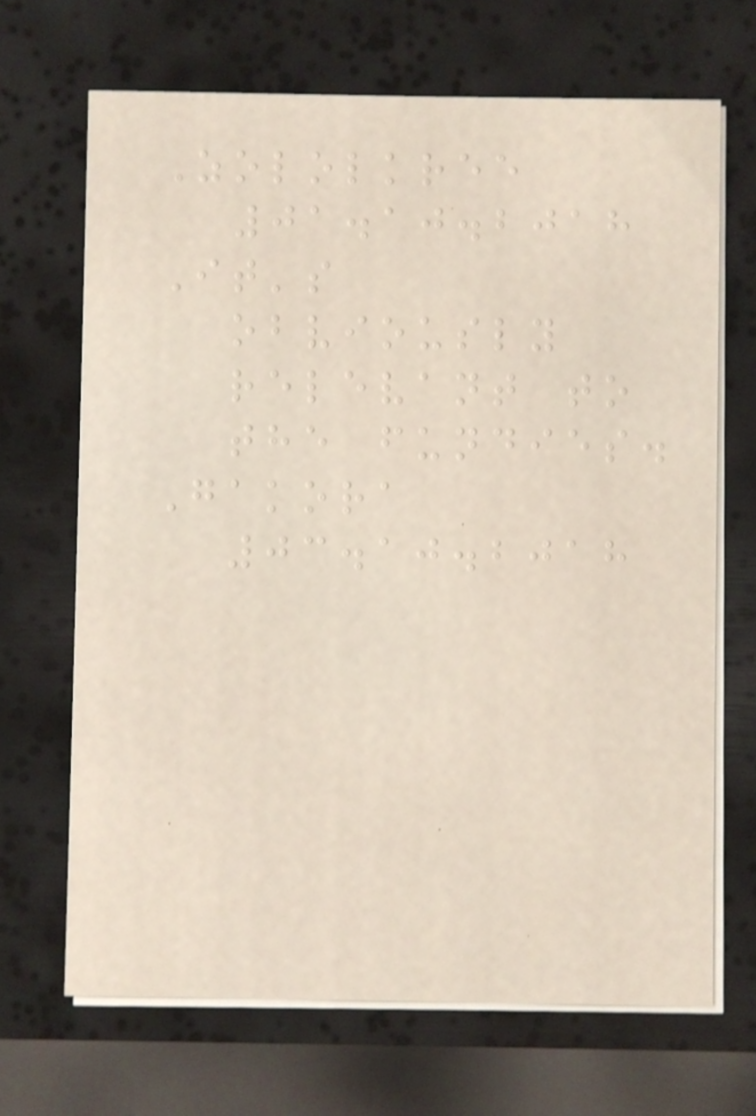Zololkree
01.10.2018
It's
obviously
relevant to
the fundies.
Gakora
03.10.2018
